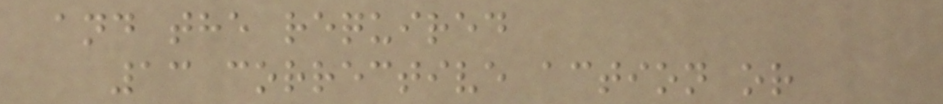and the required
13 corrective action or
